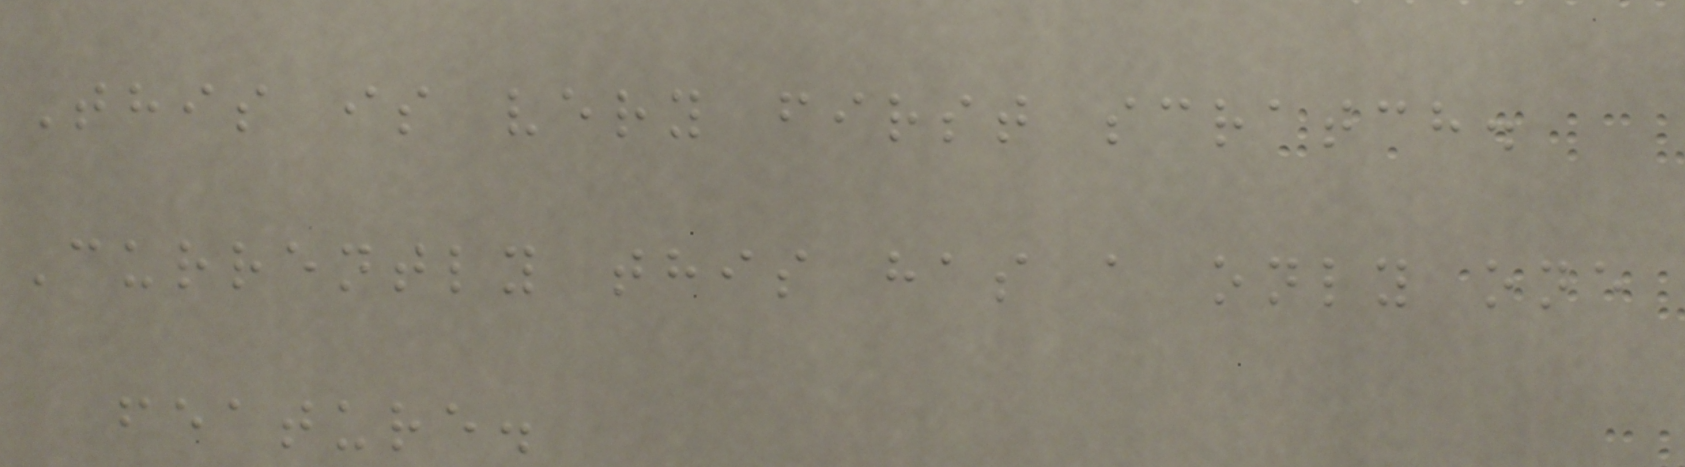This is very first scratch.
Currently this has a only one
feature.
